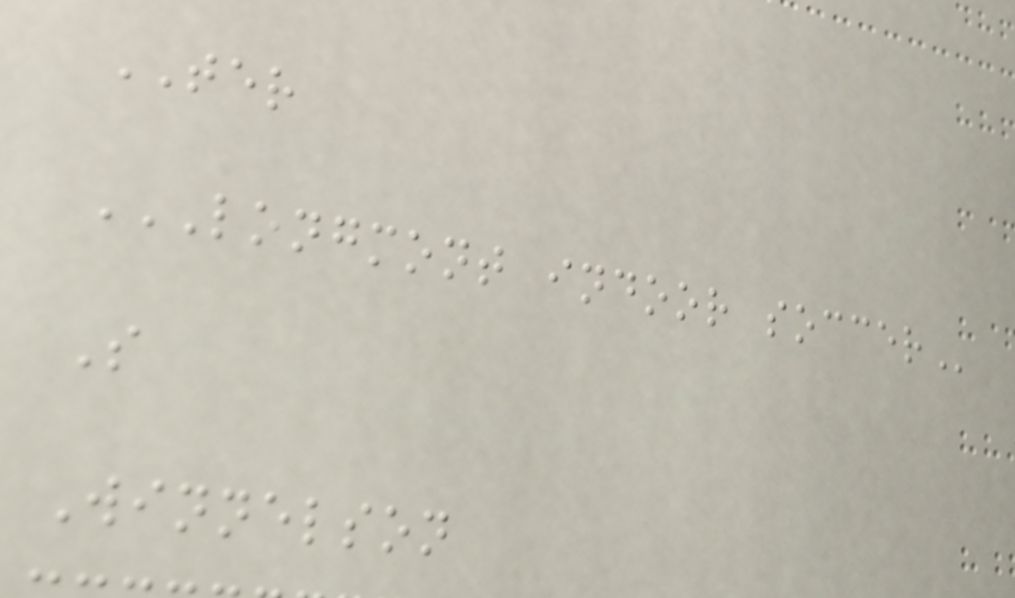TER
LONGMONT INDOOR SOCCER
S
Winnelson
